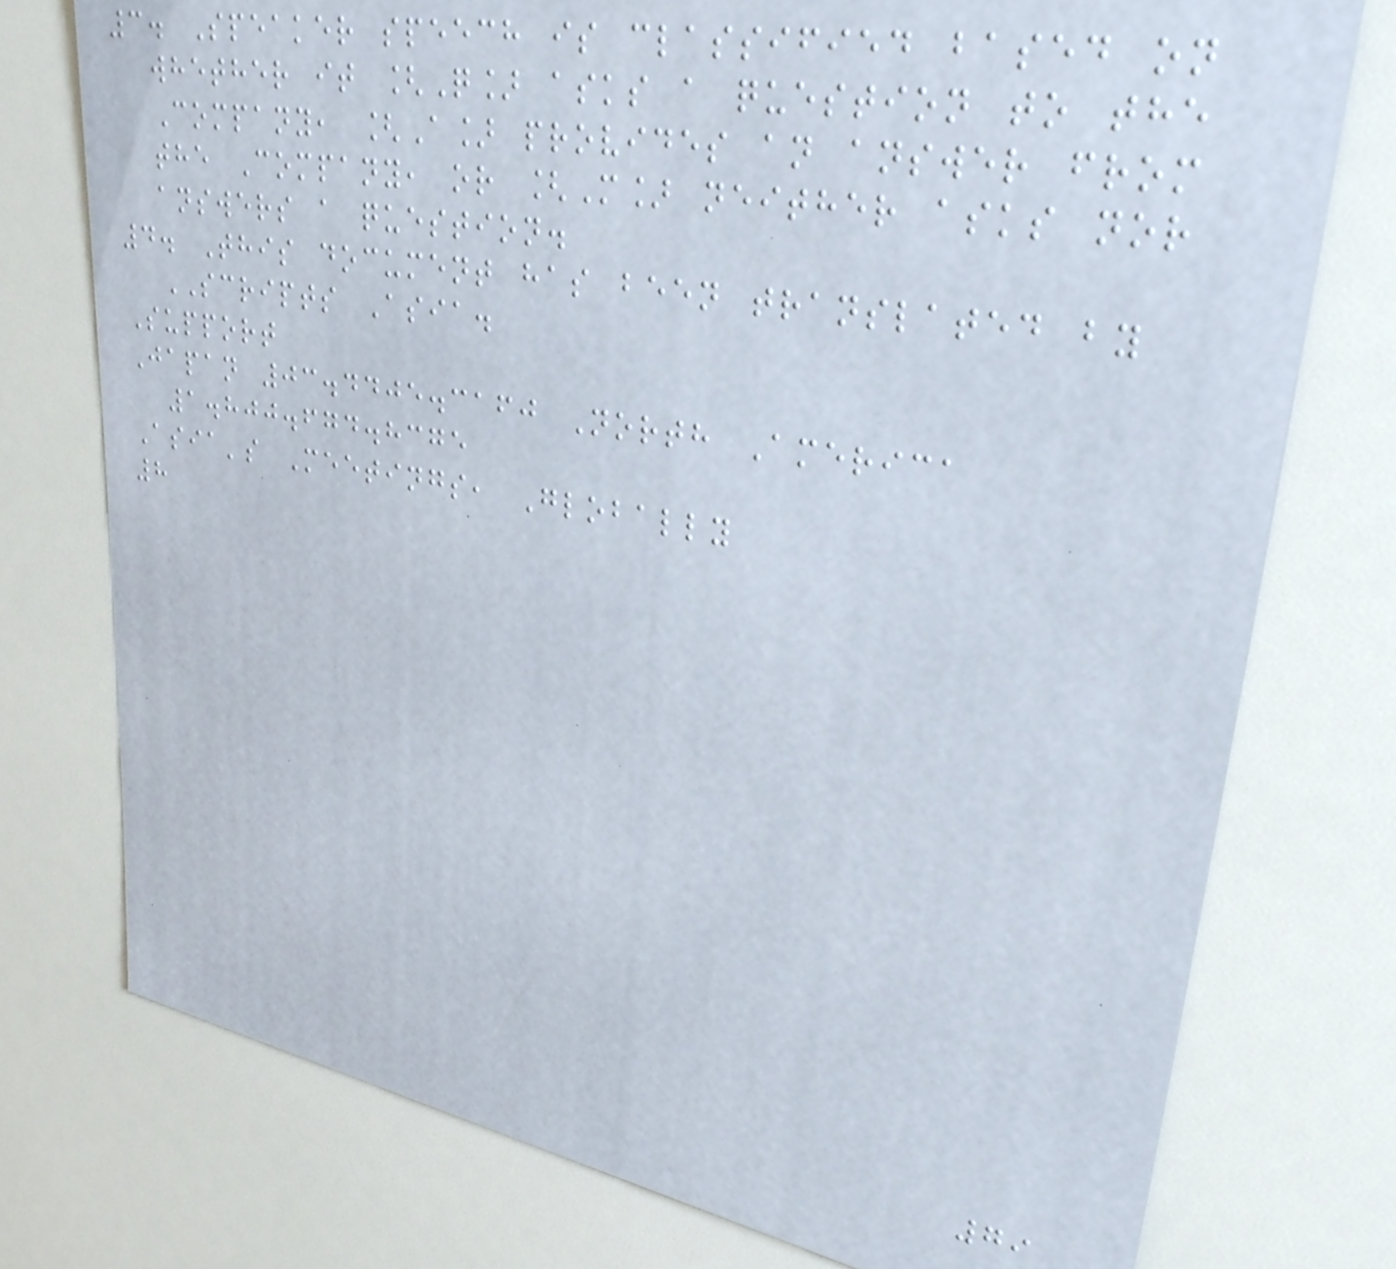3. Speaker speech is classified based on
whether it [Q] asks a question to the
Company, [A] provides an answer from
the Company, or [M] neither asks nor
answers a question.
4. This document has been translated by
SCRIPTS Asia.
Support
Japan 03.4405.3160 North America
1.800.674.8375
Asia's Meetings, Globally
8
79
